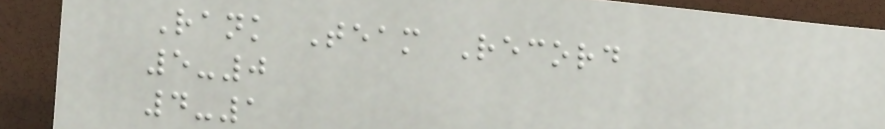Rank Team Record
5-0
4-1
